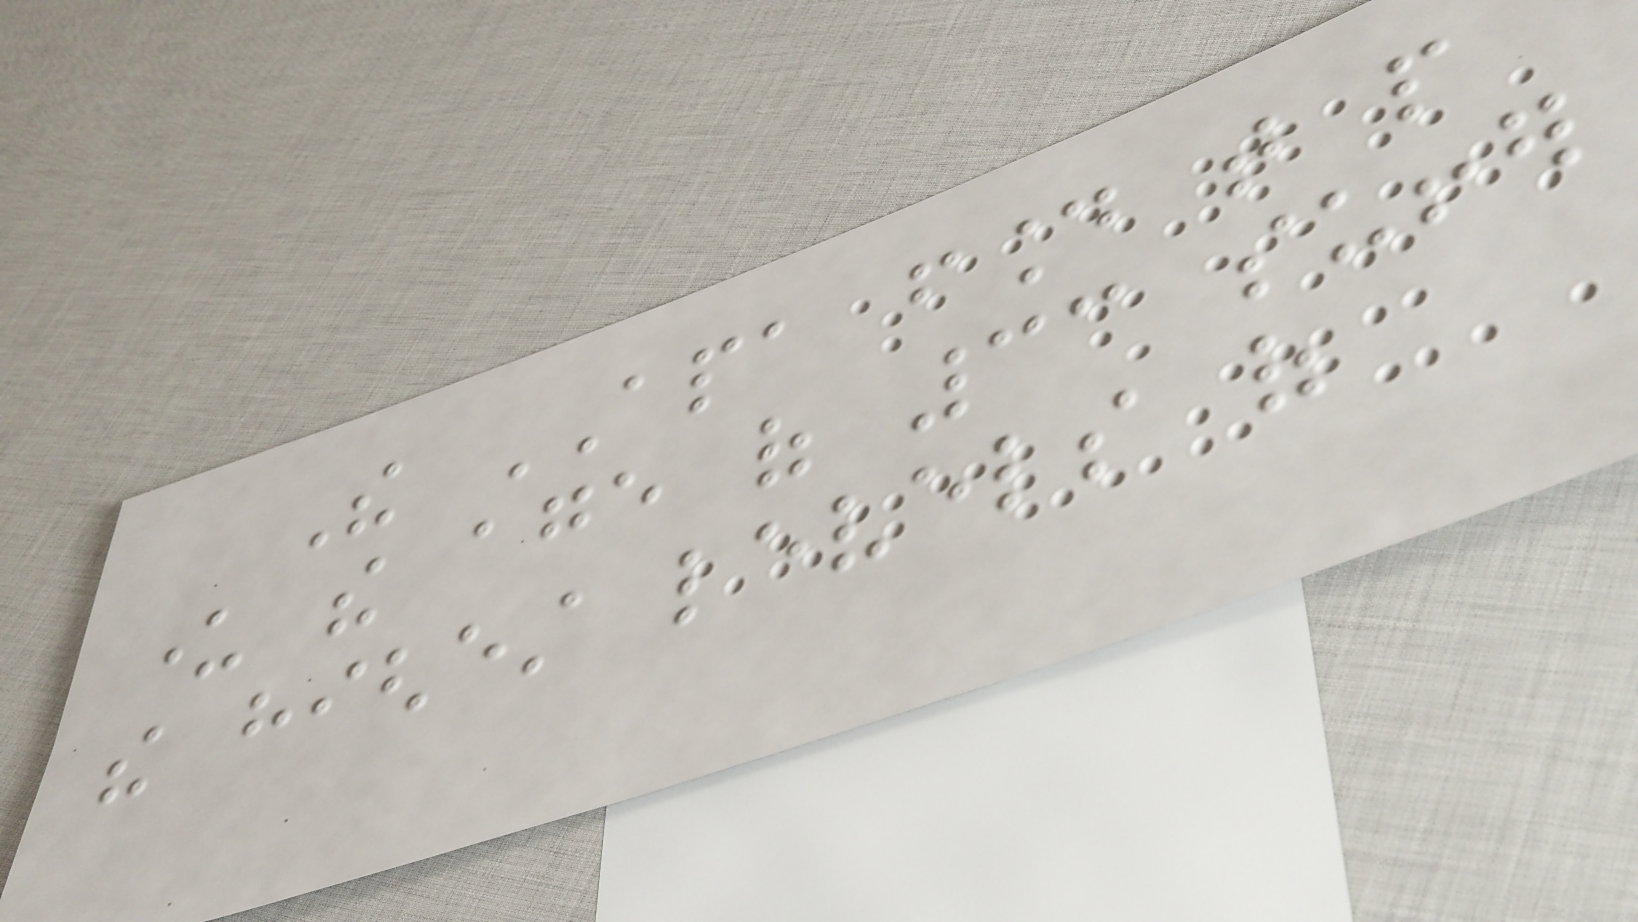The APA found that people
under the age of 33 suffer
the highest levels of
